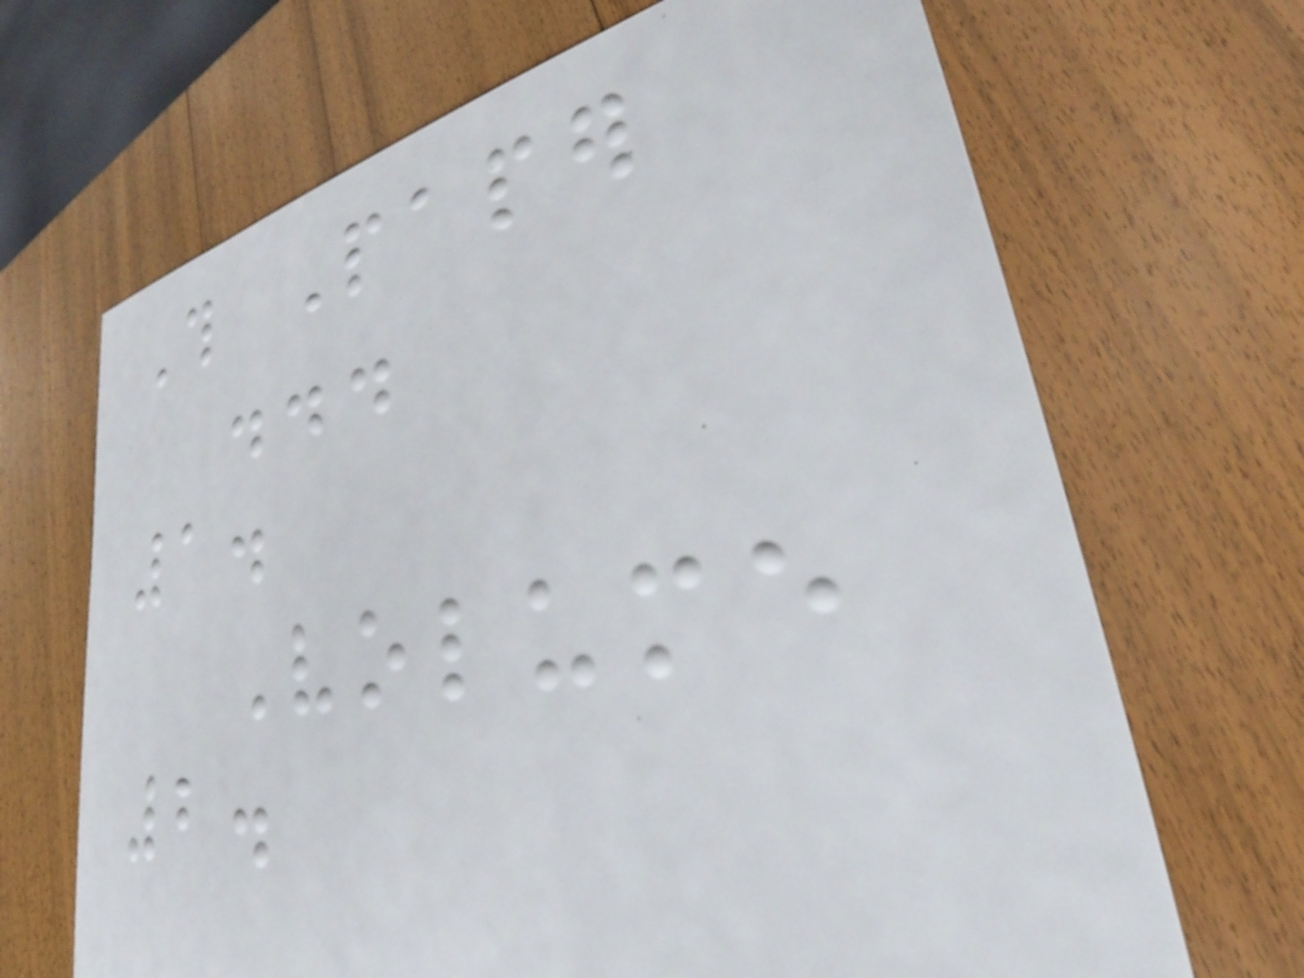This Paper
...
1.
Volume
2.
